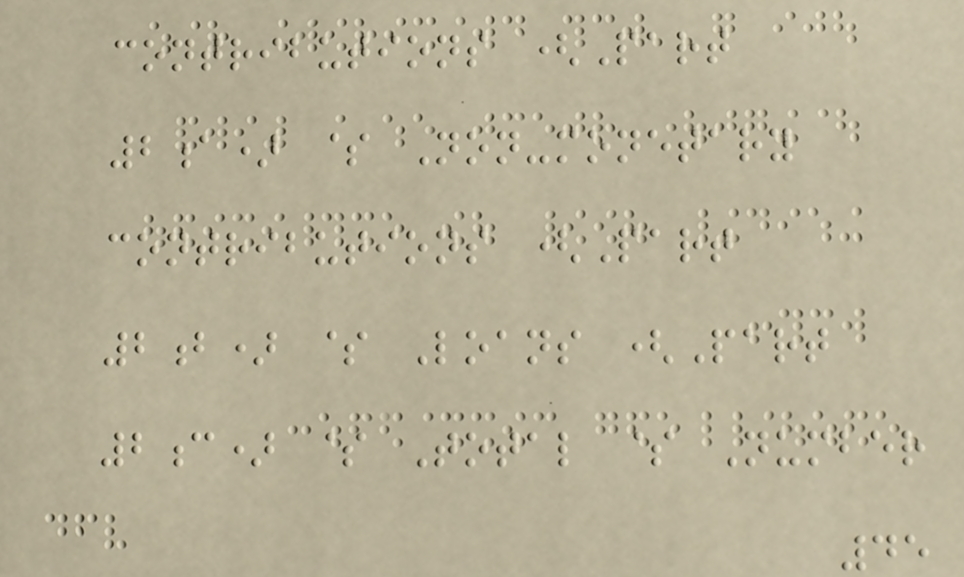contributions (Part
2a) $ Non-monetary
contributions (Part
2b) $ Loans (Part
2c) $ Total $ Number
45
